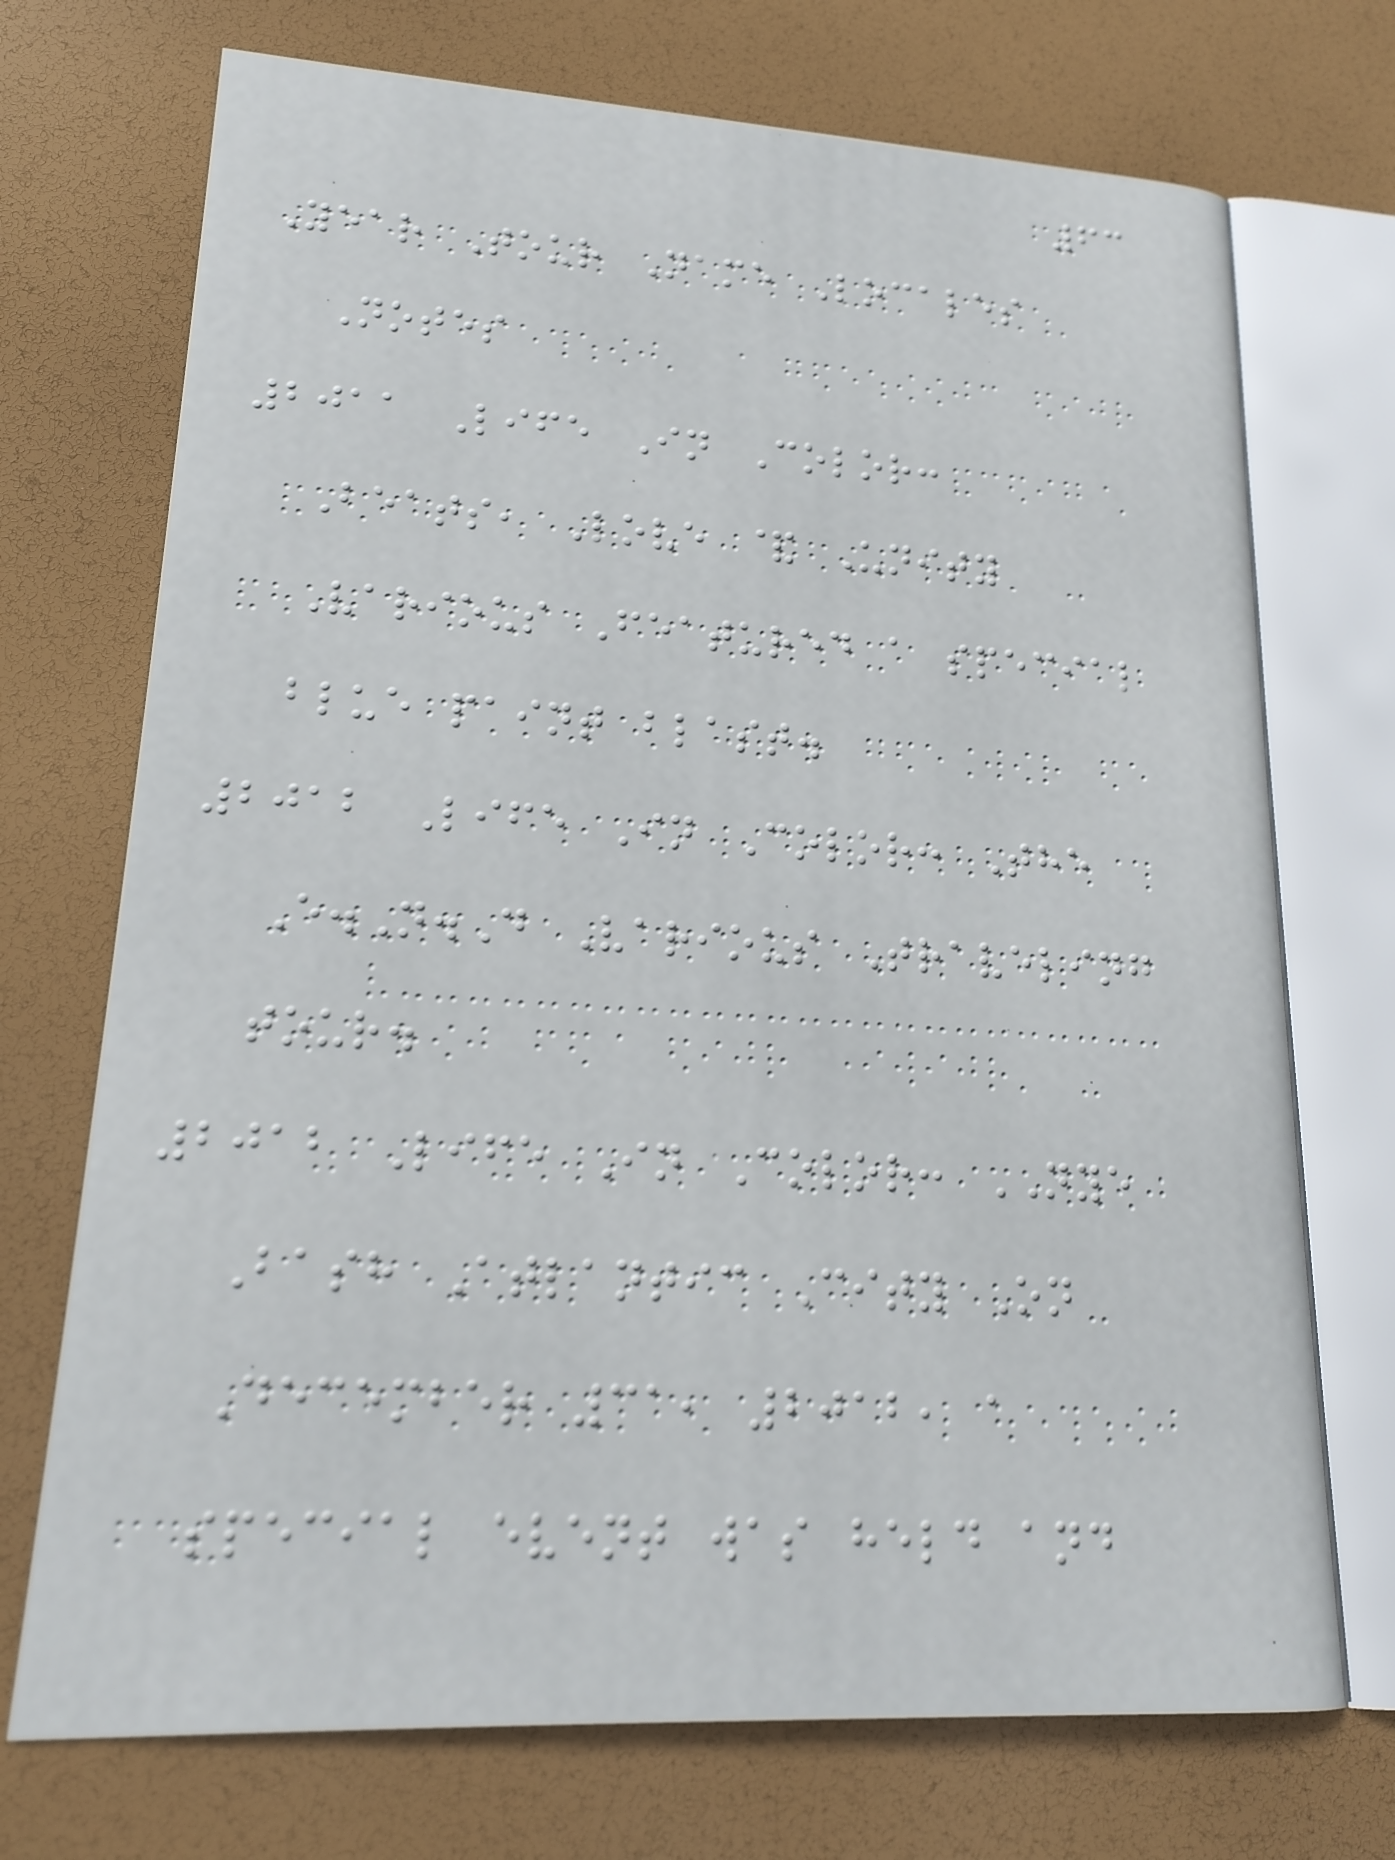63
Year Tour Name Locales
Notes
2011 Life In Color:
Beats, Love & Unity
Various Featured a special
blue paint blast.
2012 Life In Color: The
E.N.D Various Traveling
tour.
2012 Life In Color: NYE
Bash Atlantic City On
December 31, 2012, a
special event was held and
